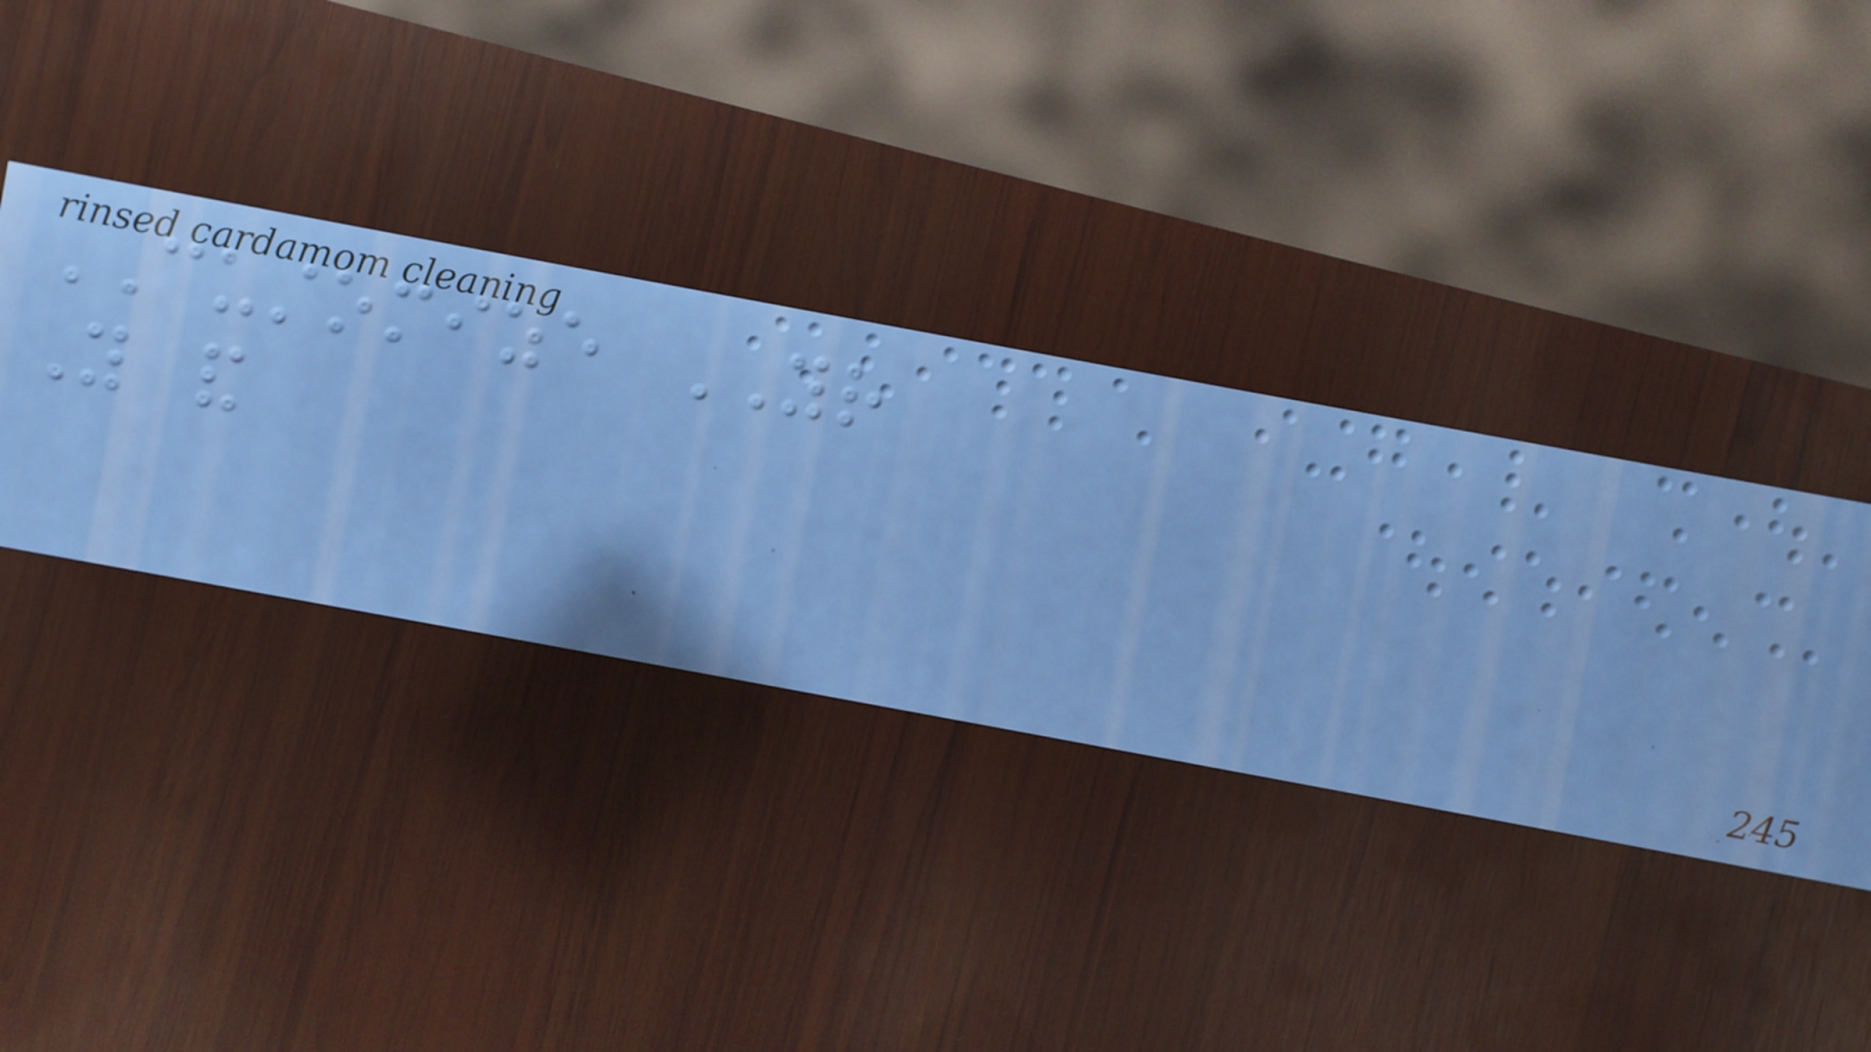CUSTOMIZE YOUR
You and
